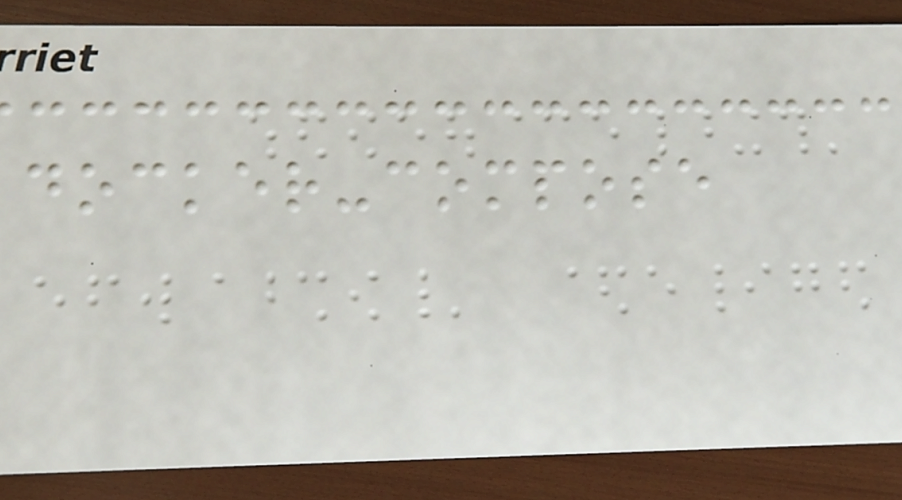docker-compose
